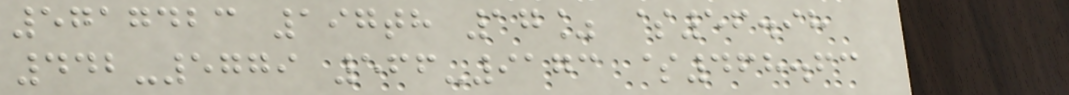5717423 197th 17% $56.98
442-5779 566-9173 $468.63
